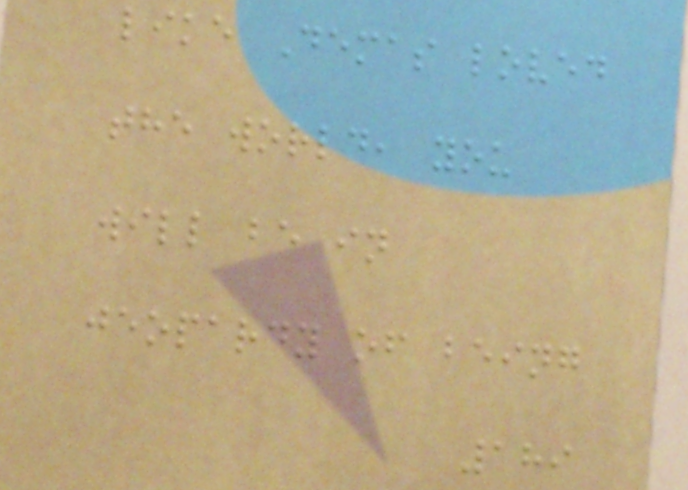like Demas loved
the world, you
will be in
jeopardy of being
189
